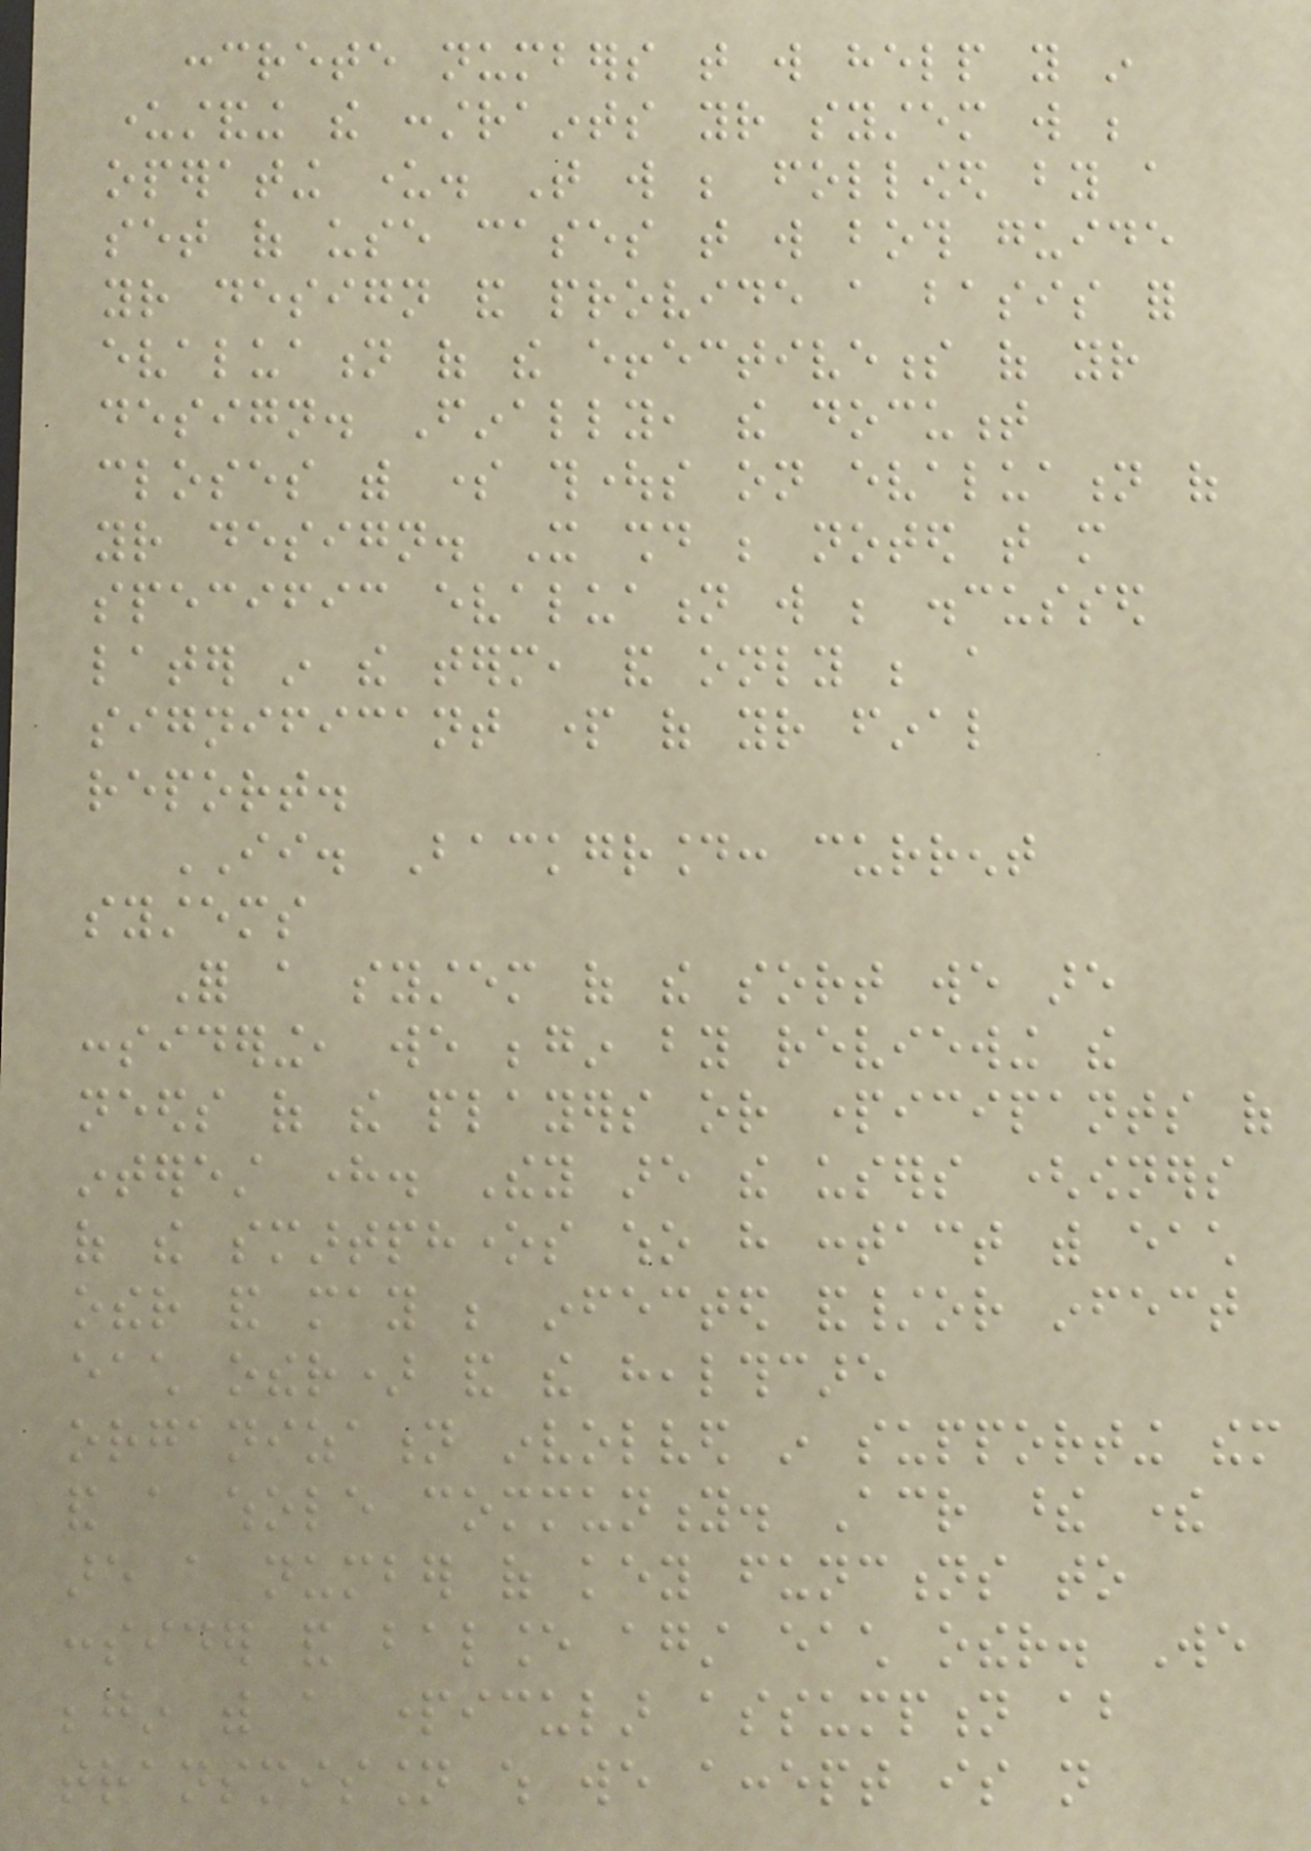concrete numbers that will help you in
understanding the constraints your system will be
operating under. That will be followed by a
set of use cases that will both guide
your design and provide a basis for
evaluation of the effectiveness of your
design. Finally, the document
closes with some thoughts on evaluation of
your design. It should be noted that more
specific evaluation will be discussed
later in the term, and only be a
significant part of your final
report.
II. Background: current
systems
For a system of the sort we are
considering, we begin by reviewing the
needs of the players or participants of
interest here. They are the users (owners
of the smartphones who have contact with each
other and may be infected and/or infect
each other) and the healthcare
organization involved in supporting them
and a whole community. Across these there
are a number of key functions to
consider and balance against each other. We
begin with a particular assumption about
transmission which we accept is not
